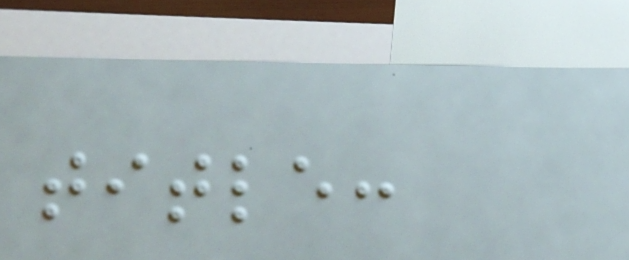title:
